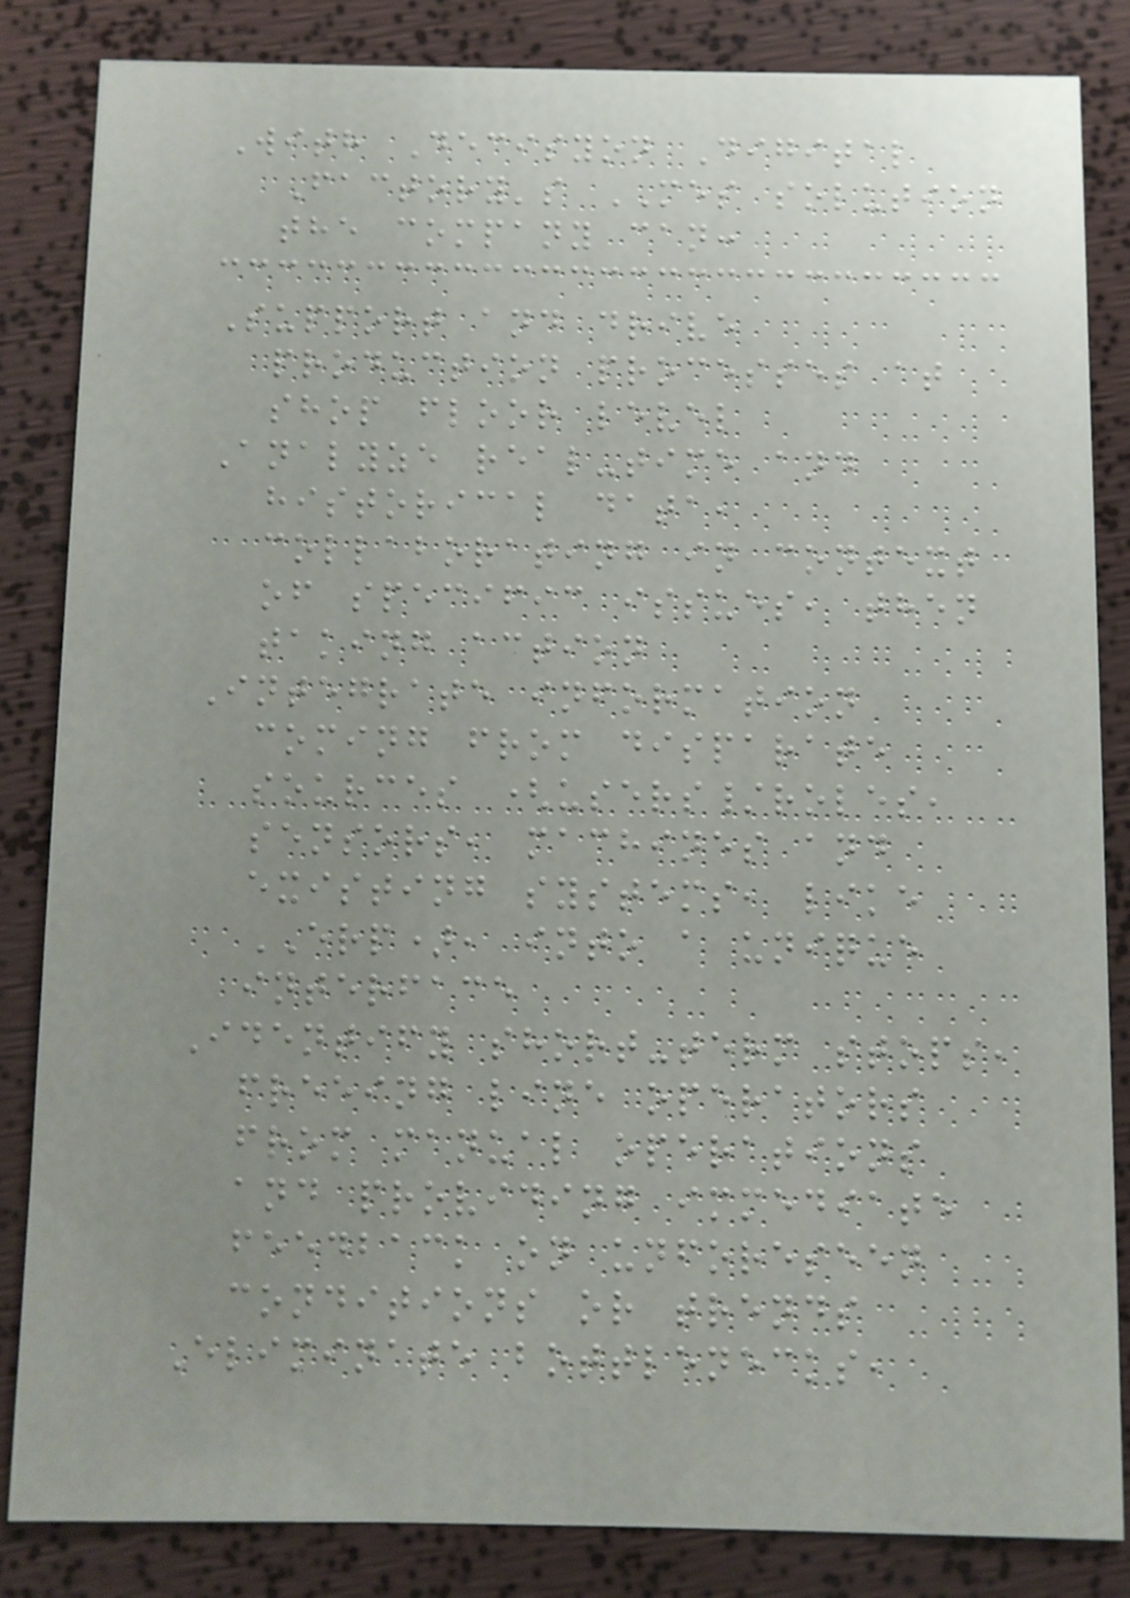With Decisyon Digital
Factory's MES solution
the company can:
Support and drive
production processes at
shop floor level
Analyze real-time and
historical data,
collaborating in context
of specific issues, then
taking action
Integrate information
coming from disparate
sources (users/roles,
sensors, machines and
existing systems, like
ERP), into a unique
interface
Identify short-term stops,
freeing line operators
from manual operations
and providing immediate
feedback on unforeseen
conditions or trends
Eliminate bottlenecks,
